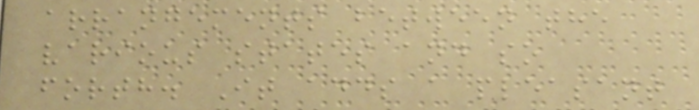arrangements between the
various states and so
forth. It adds a pleasant
